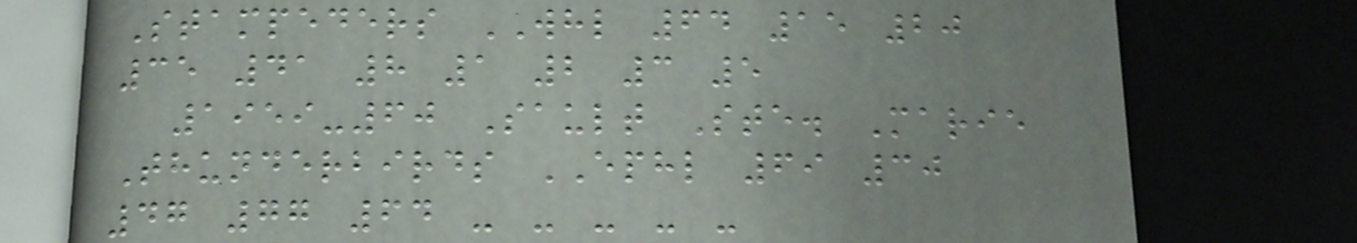Stampeders WHL 64 15 20
35 41 8 1 2 3 5
1959-60 Sault Ste. Marie
Thunderbirds EPHL 69 30
47 77 64 - - - - -
